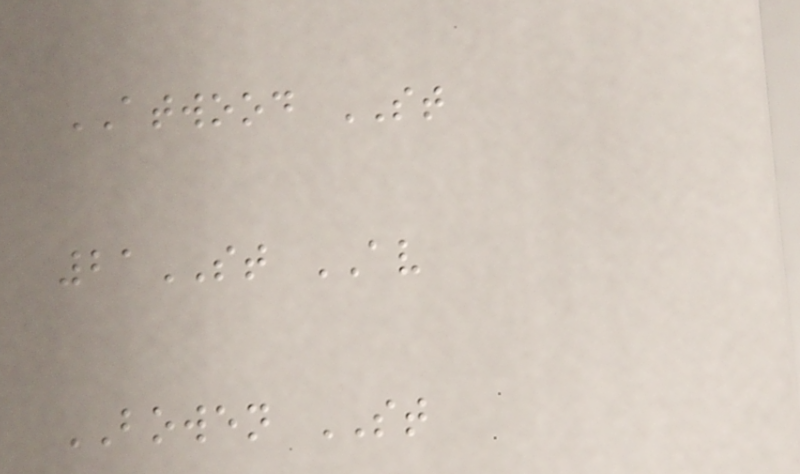ATWOOD ST
21ST AV
BOWEN ST
